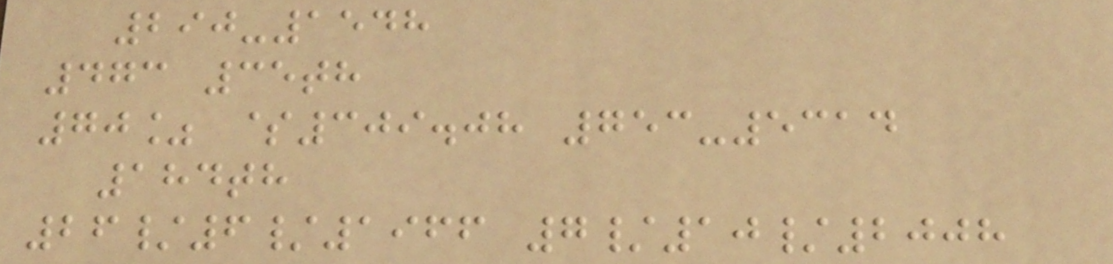290-1548
473 35th
70% $309.08 753-5314
184th
26/6/1966 7/10/2008
